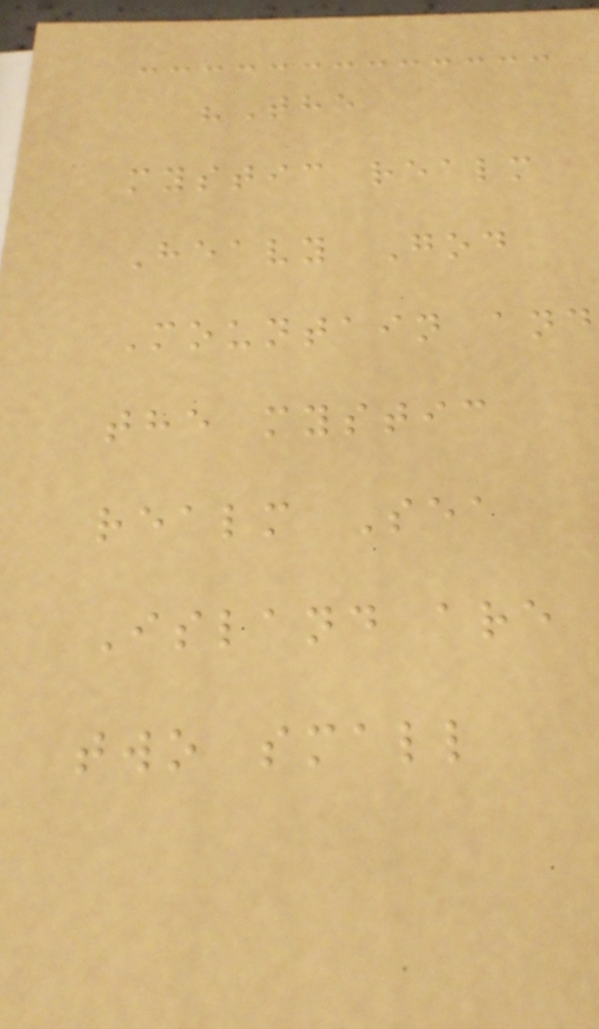"The
mystic realm
Heavy God
Mountain and
the mystic
realm Sea
Island are
two small
